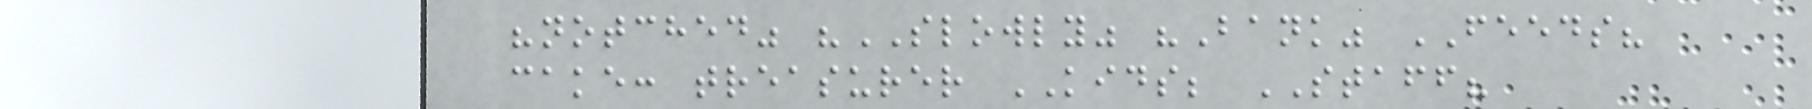"notched" "SLOWLY" "Bank" FEEDS?
cake: treasurer KIDS; STAFF?
